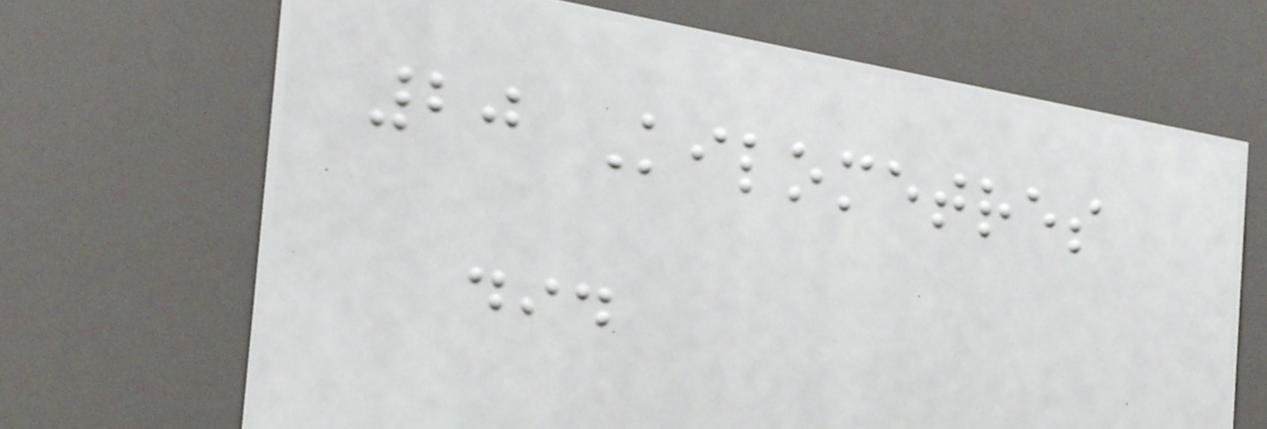20 Kilometres
did
